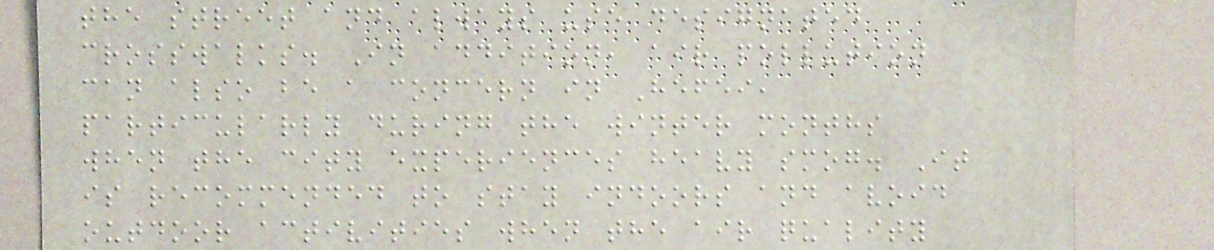the street and always use designated
crosswalks. In addition, air pollution
can also be a concern in Hefei,
particularly during the winter months
when the city experiences heavy smog. It
is recommended to stay indoors and avoid
outdoor activities when the air quality
